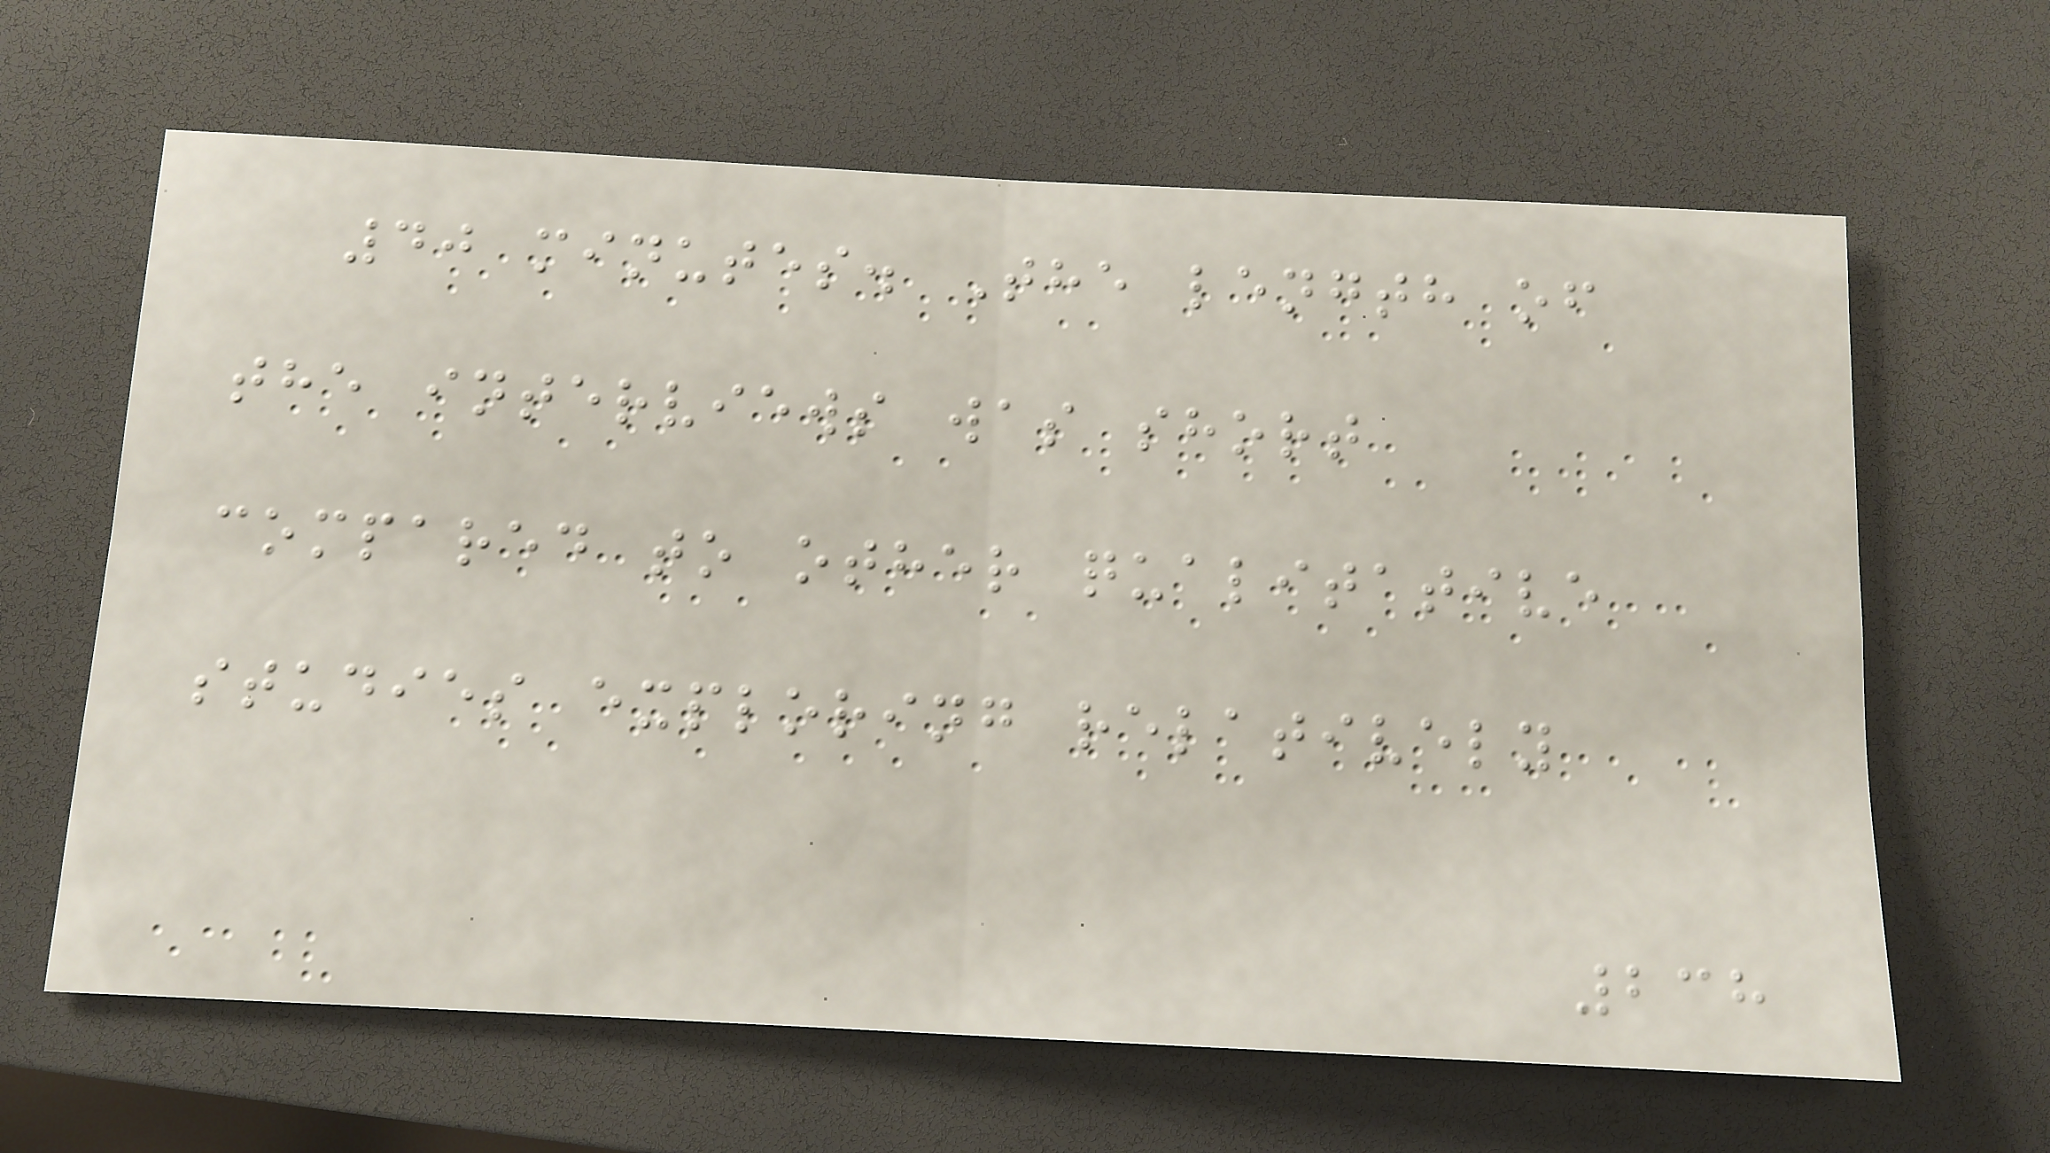40 minutes. The length of
the interviews was short
compared to other qualitative
studies exploring relatively
238
